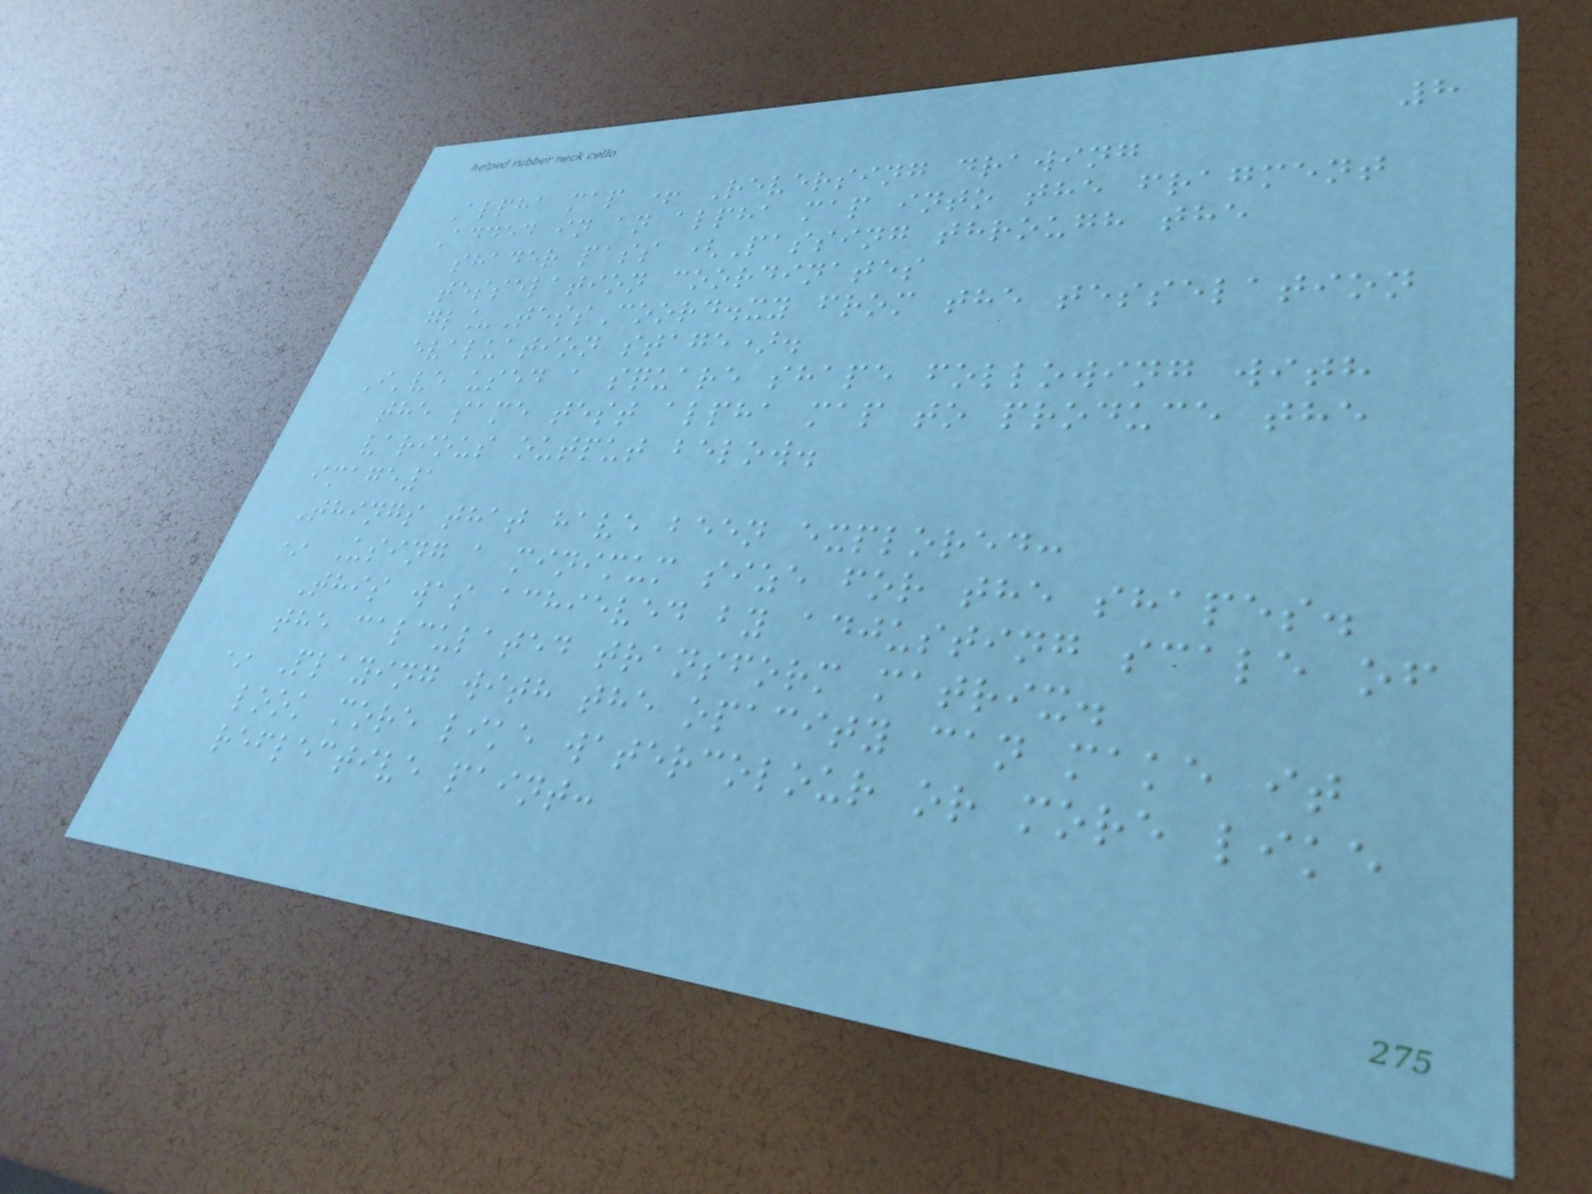8
Alpha map + Reversing drawing
Added in an alpha map into the fragment
shader pass (Passing through the
tesselation coordinates
gl_TessCoord.xy from the tesselation
evaluation stage).
I've used a square shape following with
the same test alpha map to produce the
various output below.
image1
Things that have been explored:
* Using a minimum size for the shapes.
This was achieved by adjusting scale of
the calculated transform matrix.
* Playing with the opacity can make it
look more like watercolour or more like
reflective paint:
